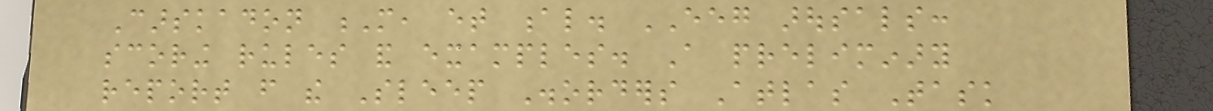Carskadon M, et al. EEG arousals:
scoring rules and examples. A preliminary
report from the Sleep Disorders Atlas Task
